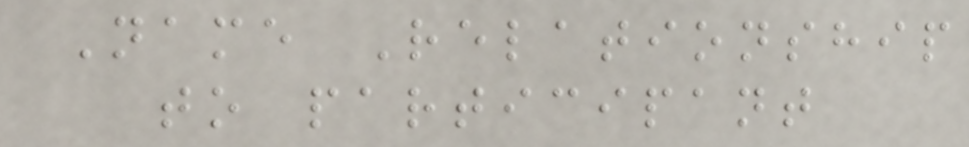Name Relationship
to participant
